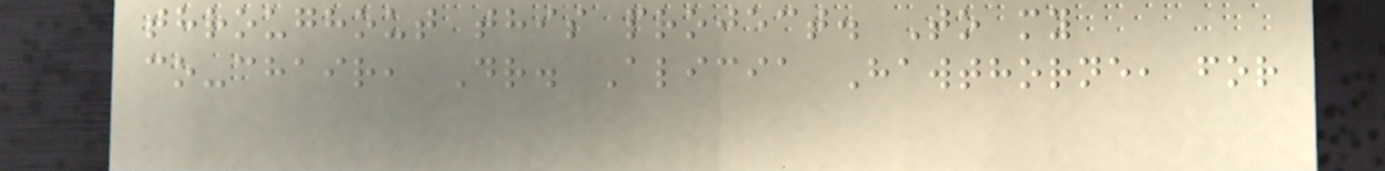throughout this project. To my
co-chair, Dr. Alicia Hawthorne, for
